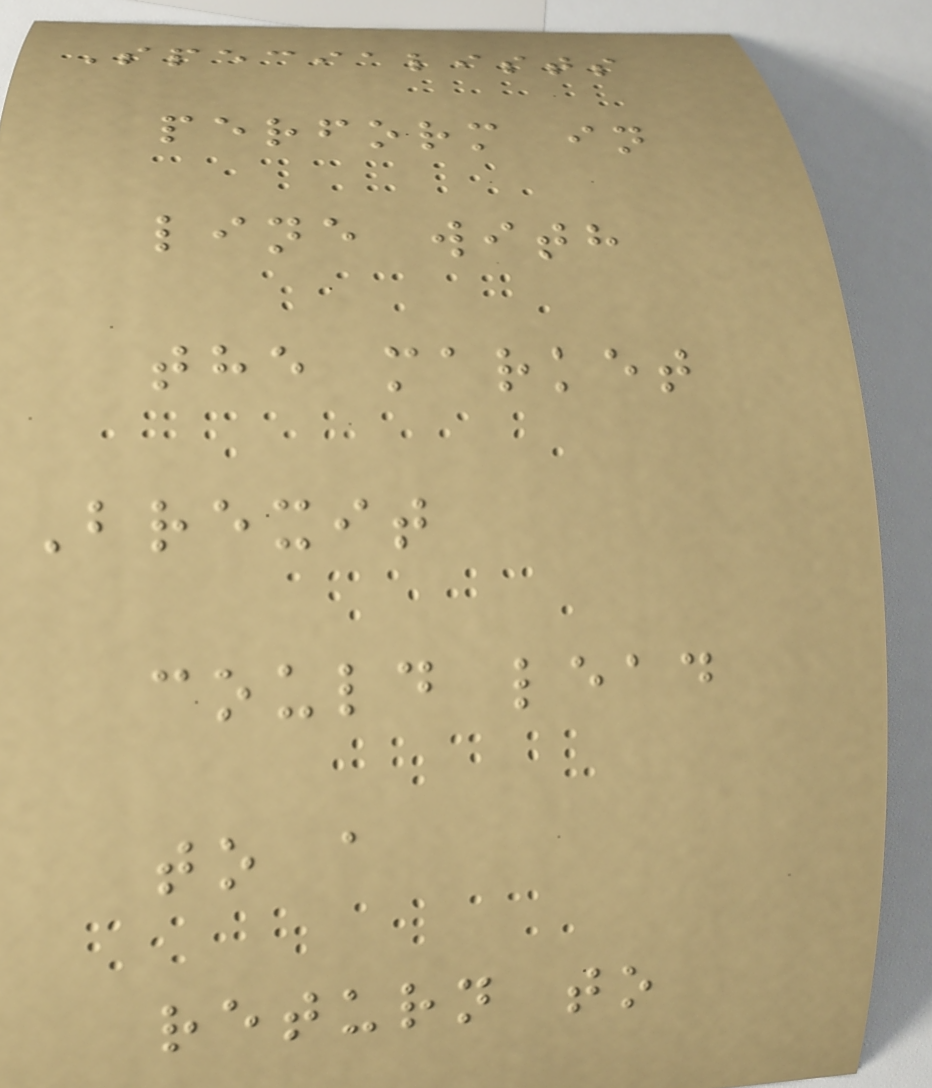Specialists
perform in
line with
the market
Brexit
could lead
to a
return to
